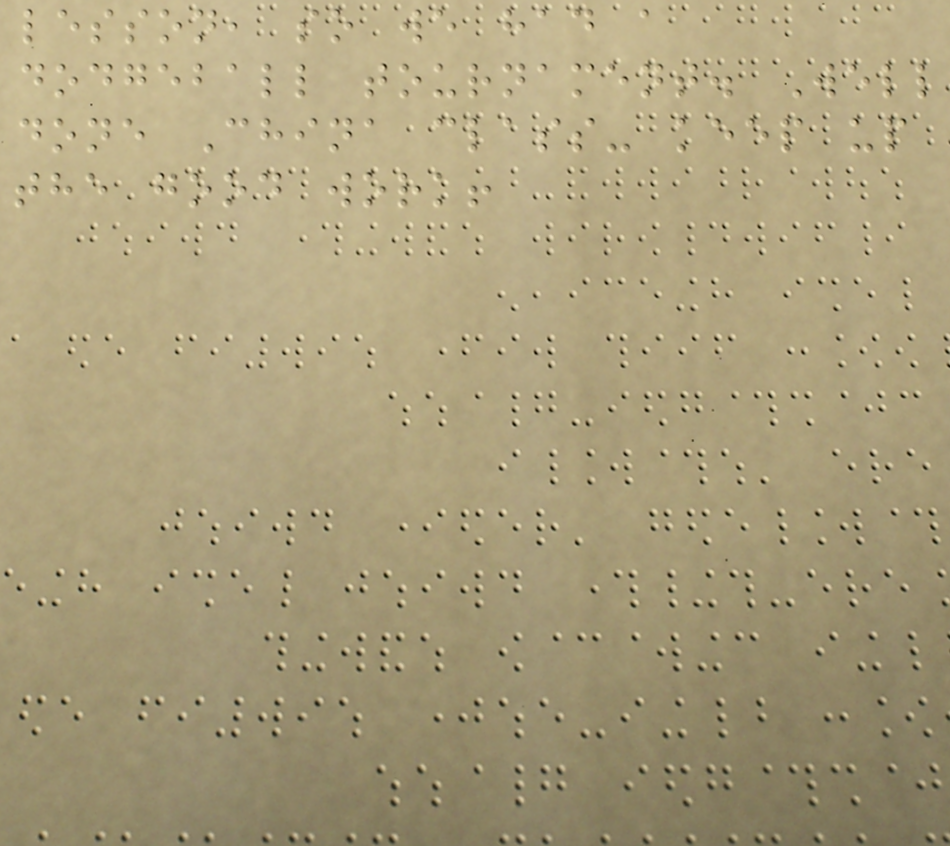lesson, so we had a
dodgeball tournament. Well
done China class- keep up
the good work!
